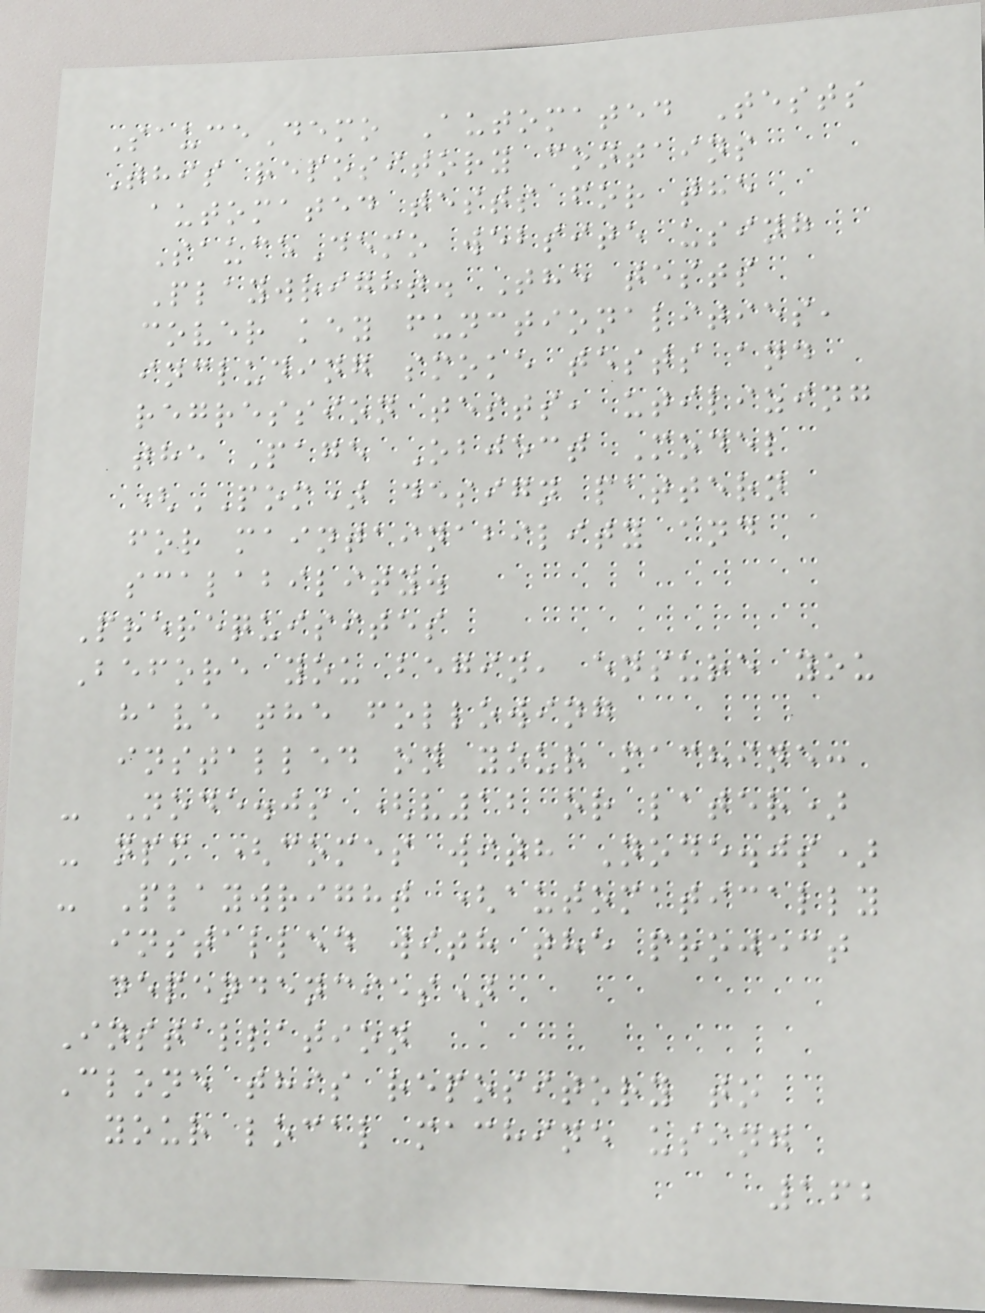SauceDemo Automated Tests
This repository contains
automated tests for the
SauceDemo website using
Playwright. The tests
cover key functionalities,
including smoke tests and
regression tests, utilizing
the Page Object Model
(POM) design pattern
for maintainability and
scalability.
Prerequisites
Before you begin, ensure you
have the following
installed on your machine:
- Node.js (v12 or later)
- npm (comes with Node.js)
- Playwright (automatically
installed with the project
dependencies)
Installation
Clone this repository to
your local machine using
162
